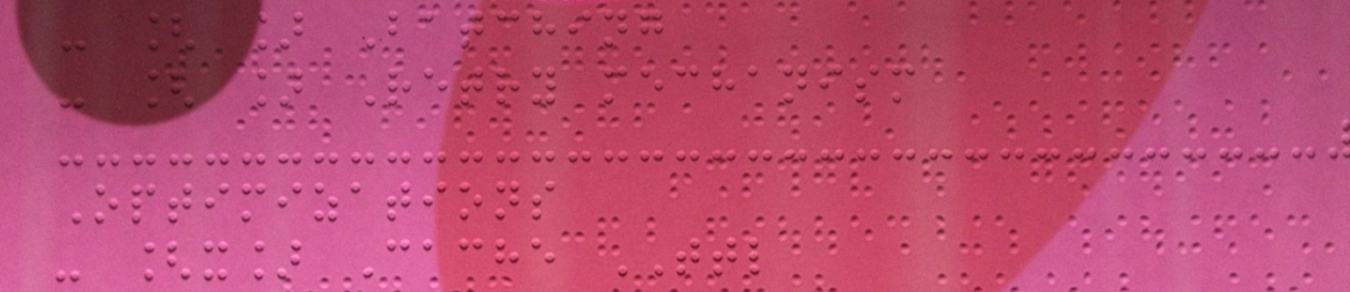- [ ] Batching
- [ ] Retry mechanism
Optimizations
- [x] Cache TTL
